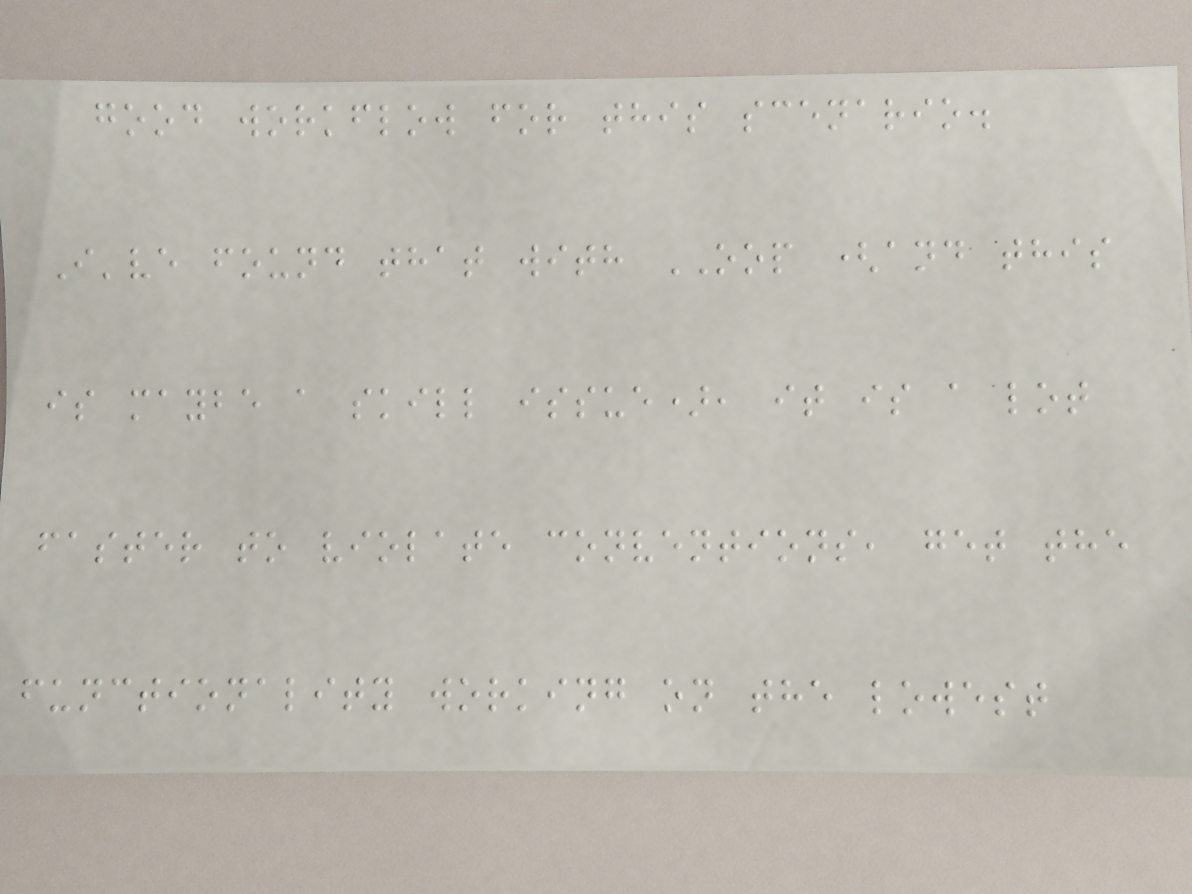good workflow for this scenario.
I've found that with OOP (and this
is maybe a skill issue), it is a lot
faster to violate conventions, get the
functionality working on the lowest
